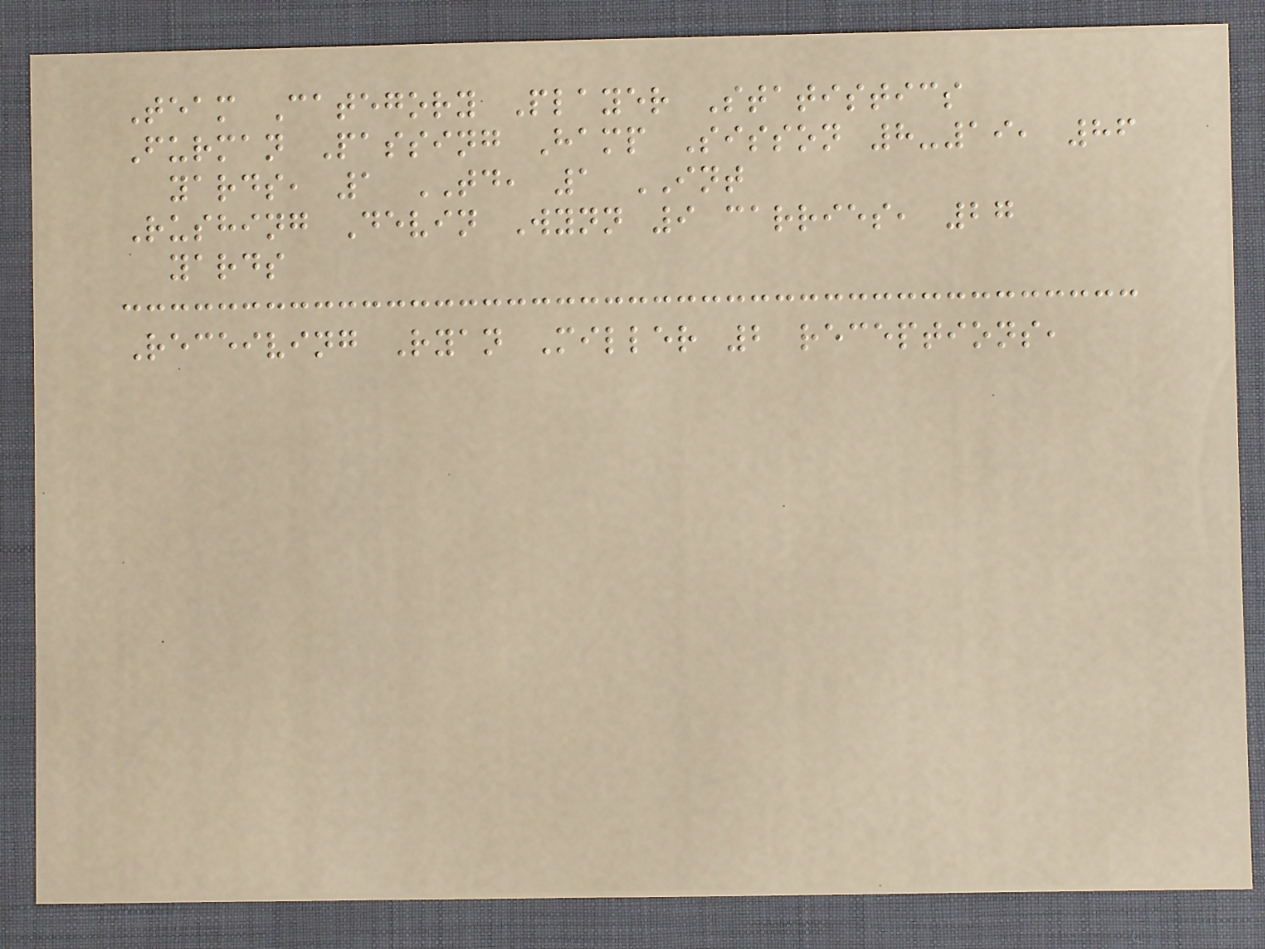Team Category Player Statistics
Furman Passing Hamp Sisson 8-19, 86
yards, 1 TD, 1 INT
Rushing Devin Wynn 9 carries, 27
yards
Receiving Ryan Miller 2 receptions,
